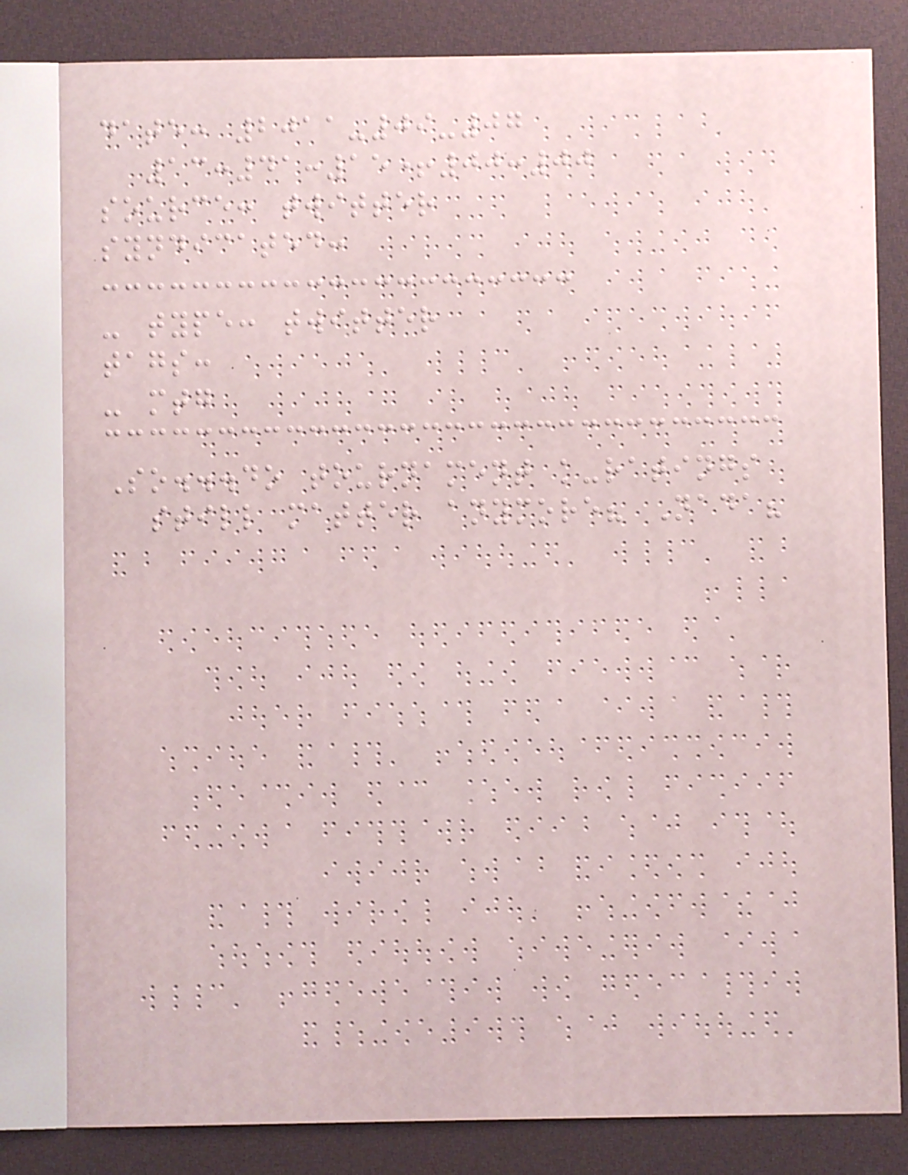date: 2011-09-07
13:41:15+00:00
source: twitter
syndicated:
- type: twitter
tags:
- mtg
So...do tournament k-ratings
still matter anymore? Nada?
